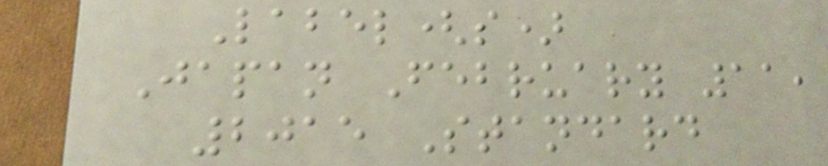Label(s)
Japan February 11,
2015 Standard
